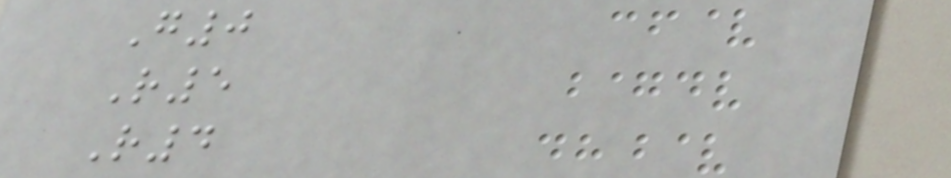G0
R5
R4
